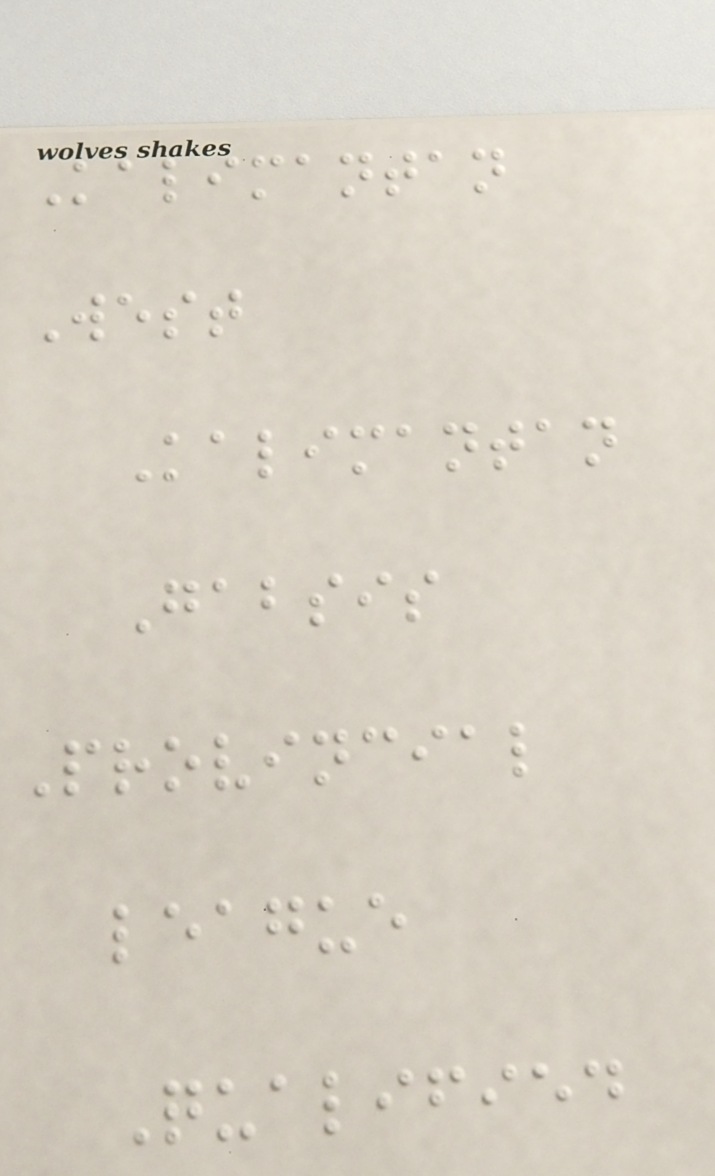Kalimantan
West
Kalimantan
Gabsis
Provincial
league
Qualified
